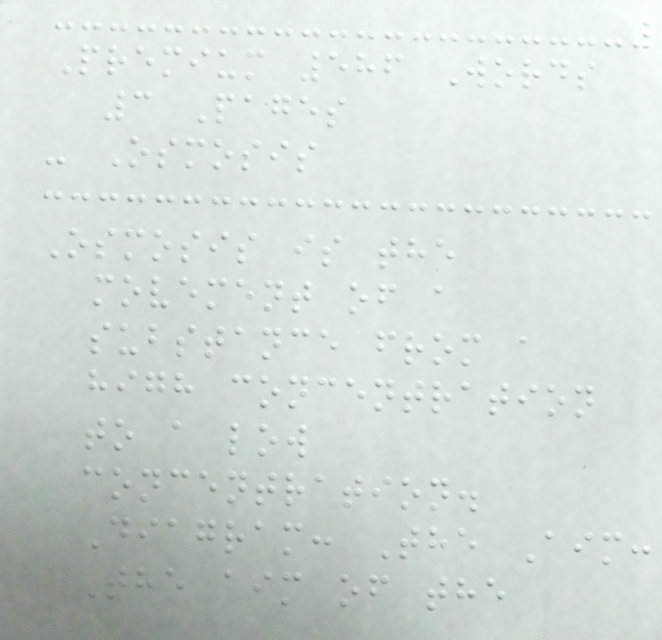Premium 586 Words
3 Pages
- Osmosis
Osmosis is the
movement of a
substance from a
high concentration
to a low
concentration.
Diagram: The Aim:
The aim of the
